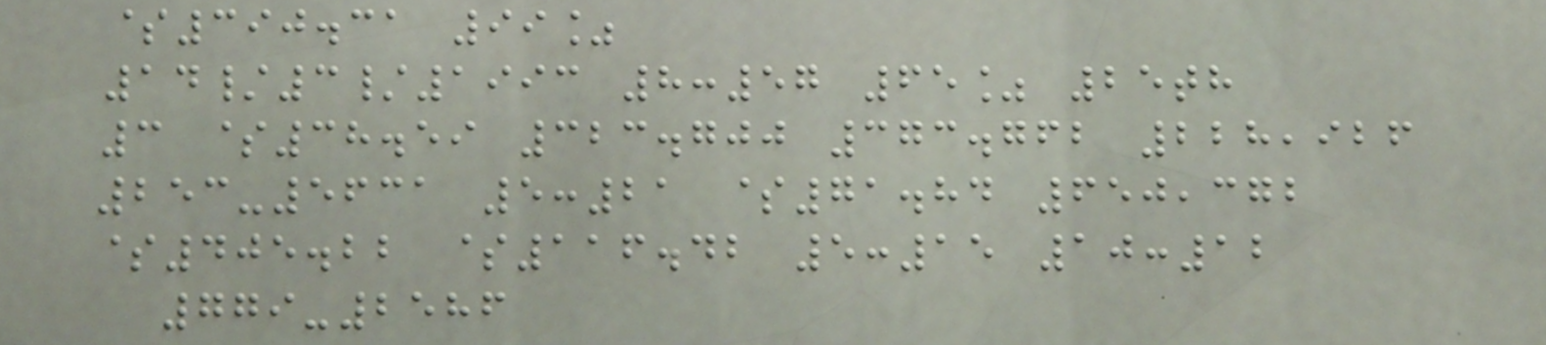$390.31 99%
14/3/1993 8:57 65% 25th
3 $38.59 323.700 373.762 228,926
253-5631 5:21 $71.84 650,372
$405.22 $116.42 5:15 10:12
779-2586
